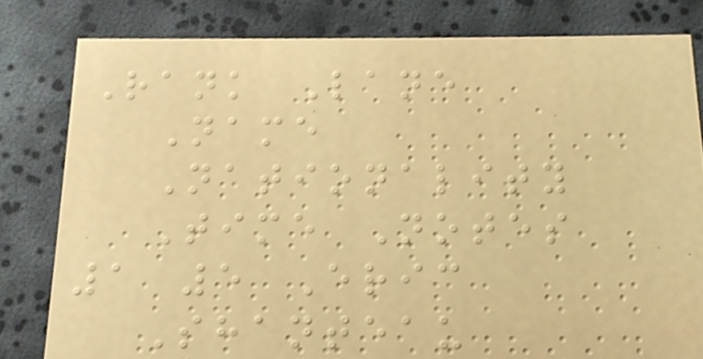Rank Lane
Name
Nationality
Time Notes
1 5 Eric
Shanteau
